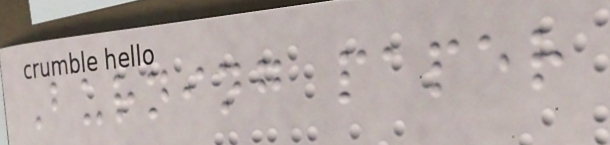Burning paper
